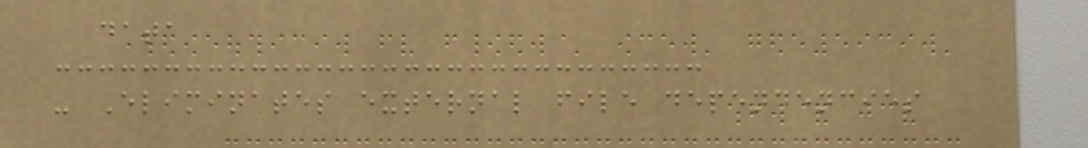data
- Eliminates external file dependencies
